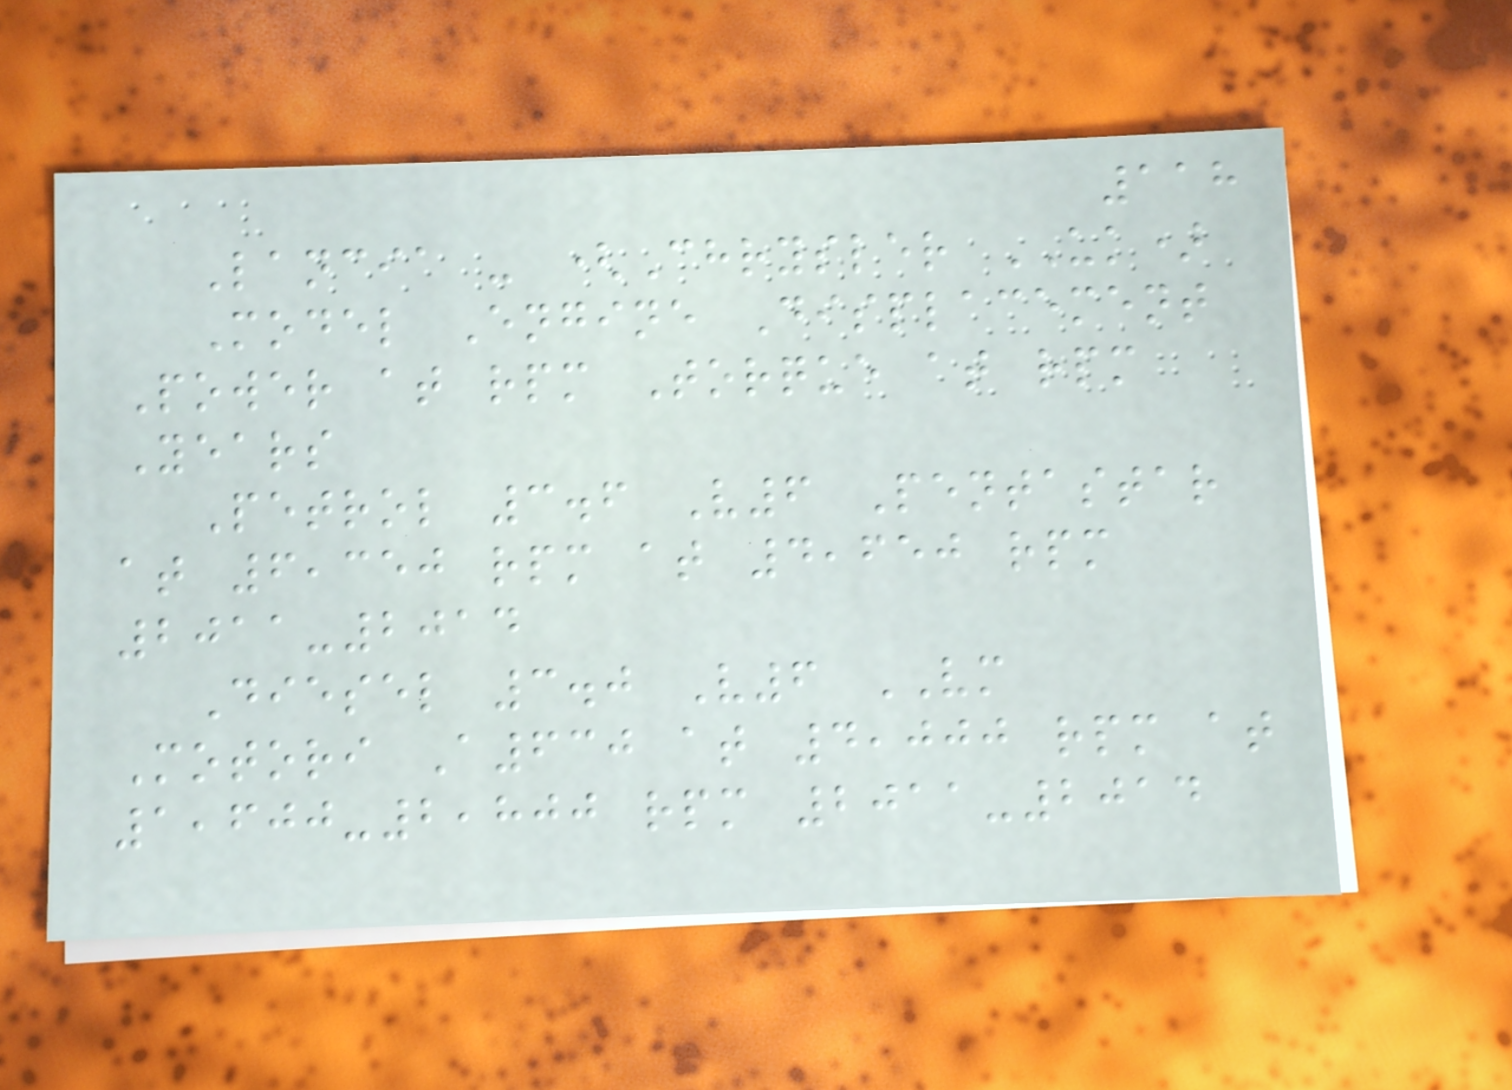118
Lancia - (Chrysler UK)
Model Engine Displacement
Power at rpm Torque at rpm
Years
Petrol 3.6 V6 Pentastar
at 6,350 rpm at 4,650 rpm
2011-2014
Diesel 3.0 V6 VM
Motori A630 at 4,000 rpm at
1,600-2,800 rpm 2011-2014
